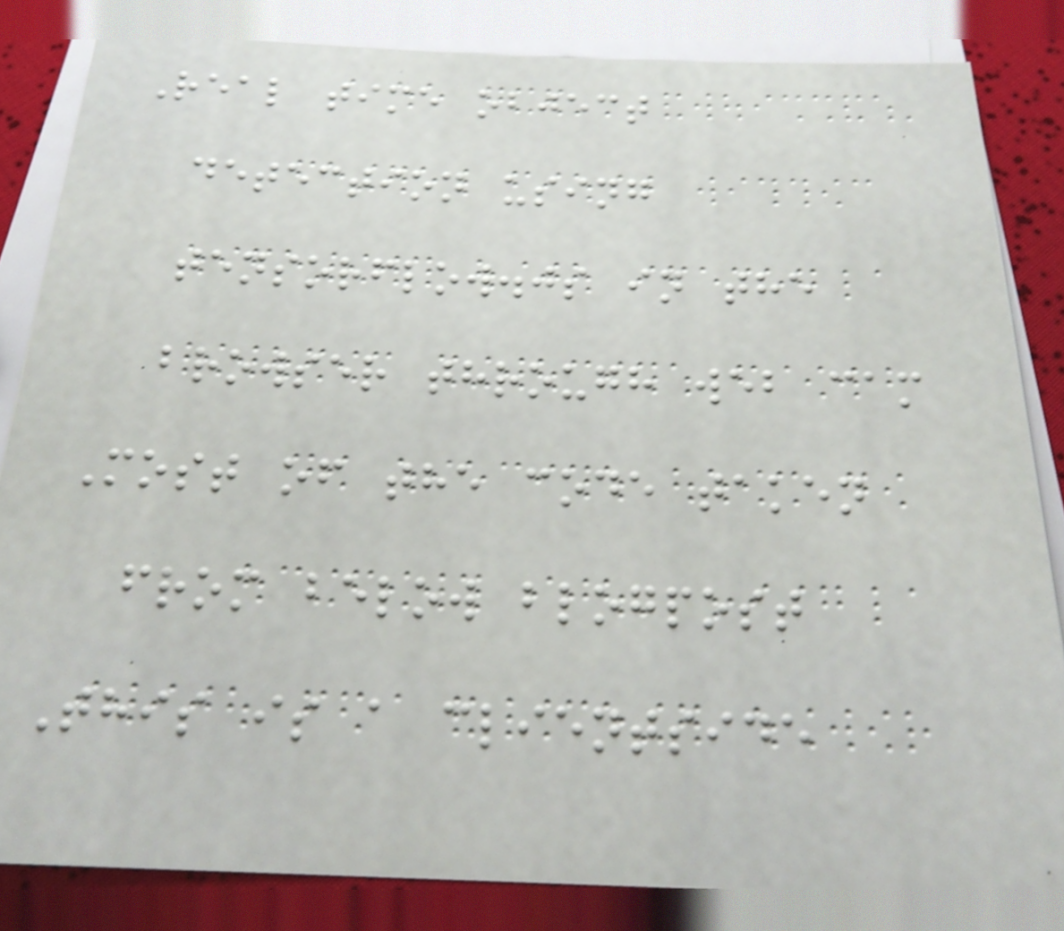Real time object
detection using
tensorflow.js in the
browser through web cam
Most of the code taken
from below blogpost
This is a clientside
